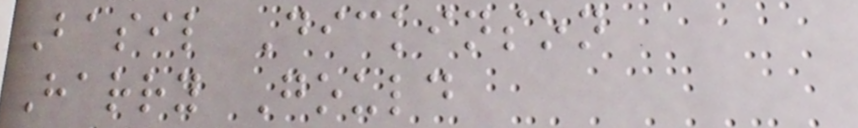Basil Dickinson
Harry Gould
